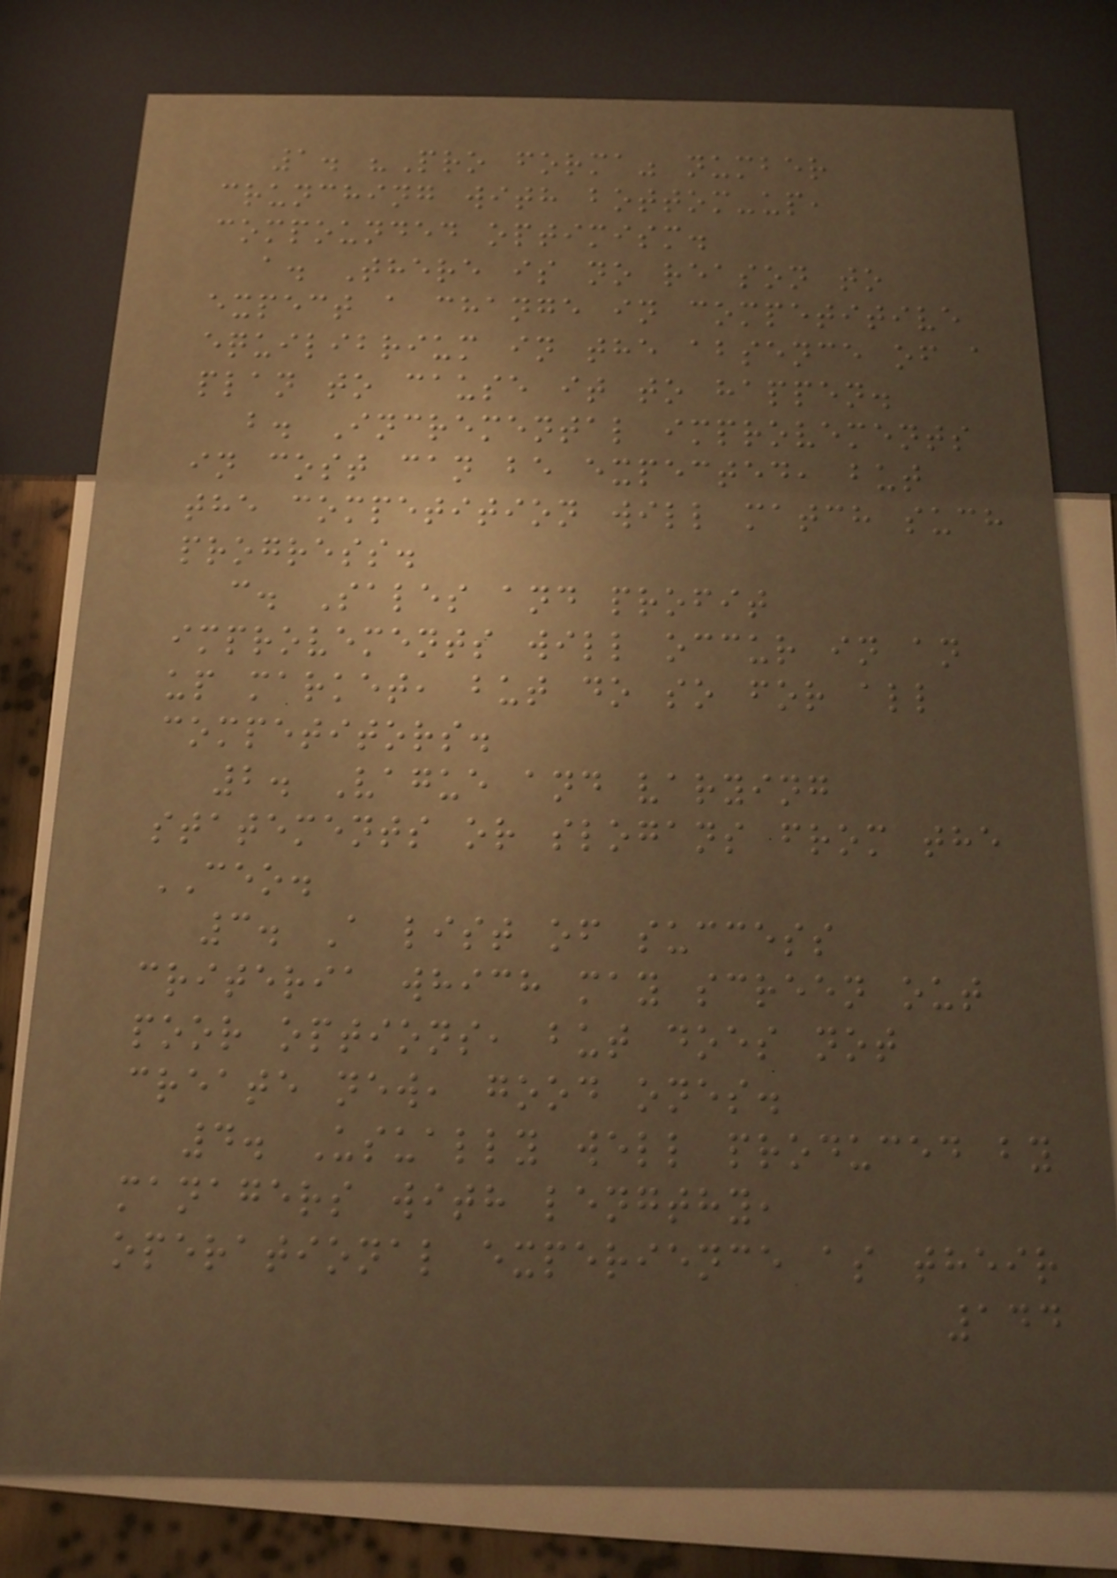1. "Pro forma" number
crunching with bottom-up,
compounded optimism.
a. There is no reason to
expect a change in competitive
equilibrium in the absence of a
plan to cause it to happen.
b. Incremental improvements
in cost can be expected, but
the competition will match such
progress.
c. Sales and profit
improvements will occur in an
up market, but do so for all
competitors.
2. Vague and varying
statements or slogans from the
CEO.
3. A list of success
criteria which may screen out
poor options, but does not
create new, good ones.
4. Usually well produced by
managers with lengthy,
operational experience as their
144
